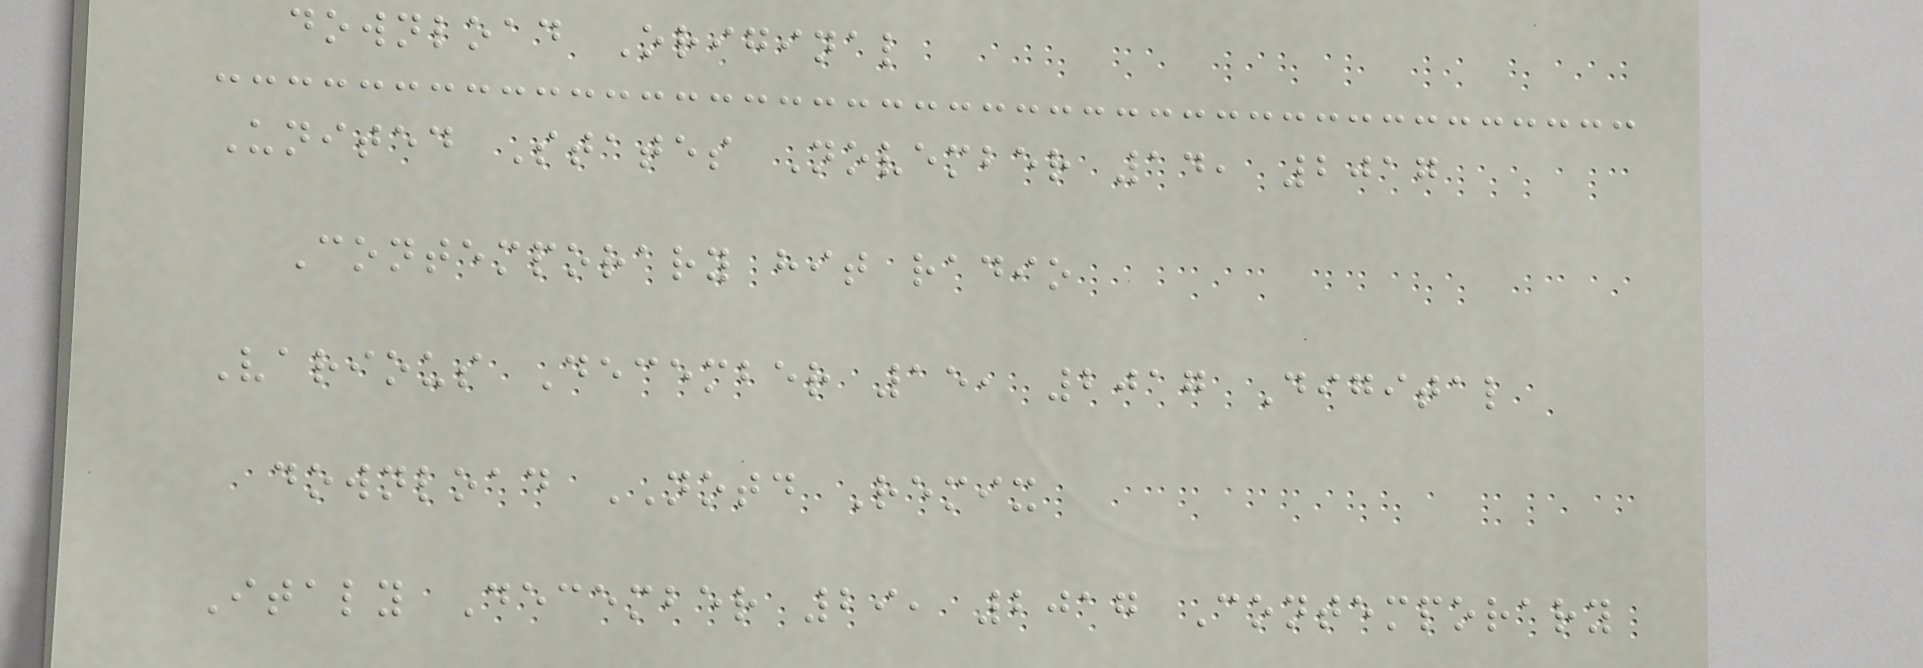download Original
United States November 14, 2017
Contemporary hit radio
Various December 15, 2017 Digital
download NOTD Remix
Italy December 29, 2017 Contemporary
